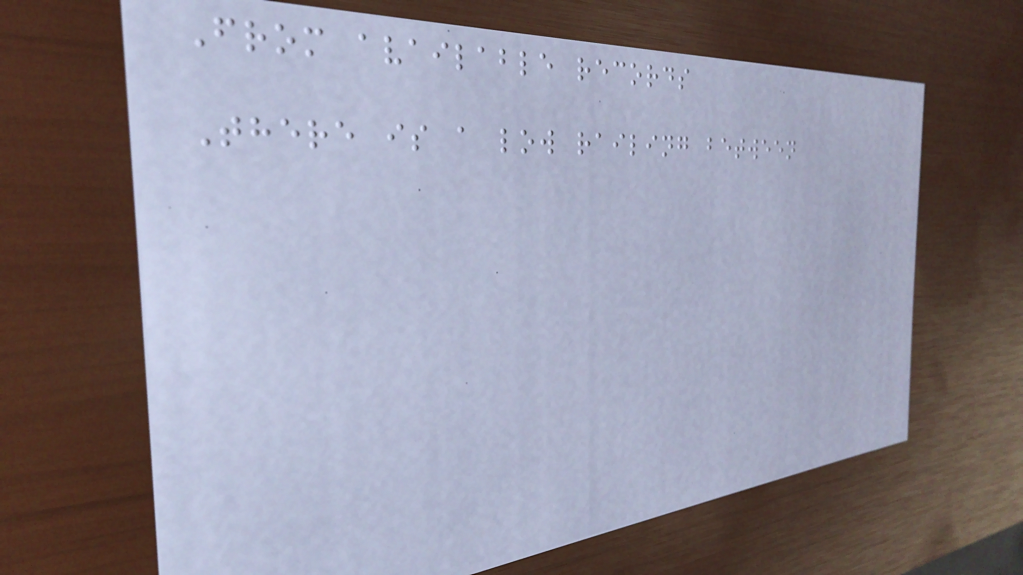From available records
There is a low railing between
